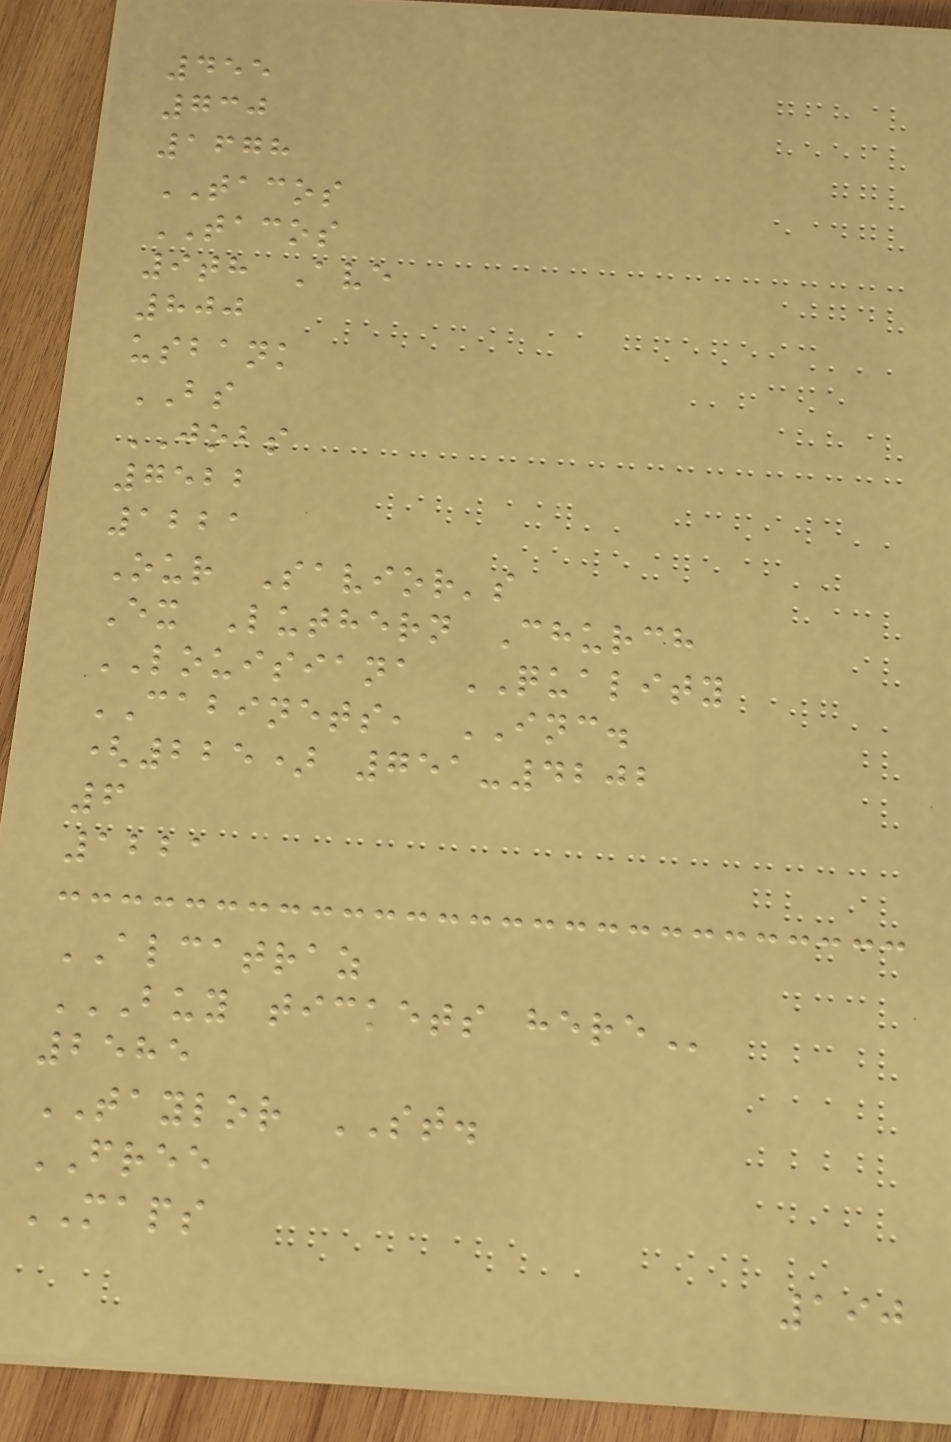455
730
1678
TACOS
TACOS
9th Ave
800
usbank
BS
JOBS
7522
1221
Our Savior's
Ex Luthern Church
LOUISIANA QUALITY
CABINETS, INC.
(225) 751-4202
6
1221
ALCATRAZ
BUY TICKETS HERE
2585
TAYLOR ST.
FREE
MAPS
190
